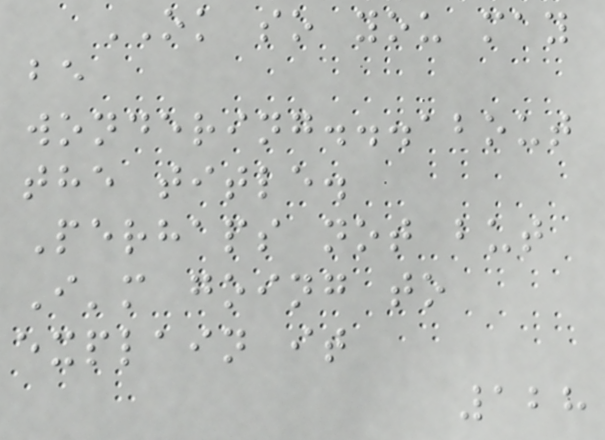OK so you may
be
wondering...about
the title.
Perhaps not but
I'm going to
explain it
128
